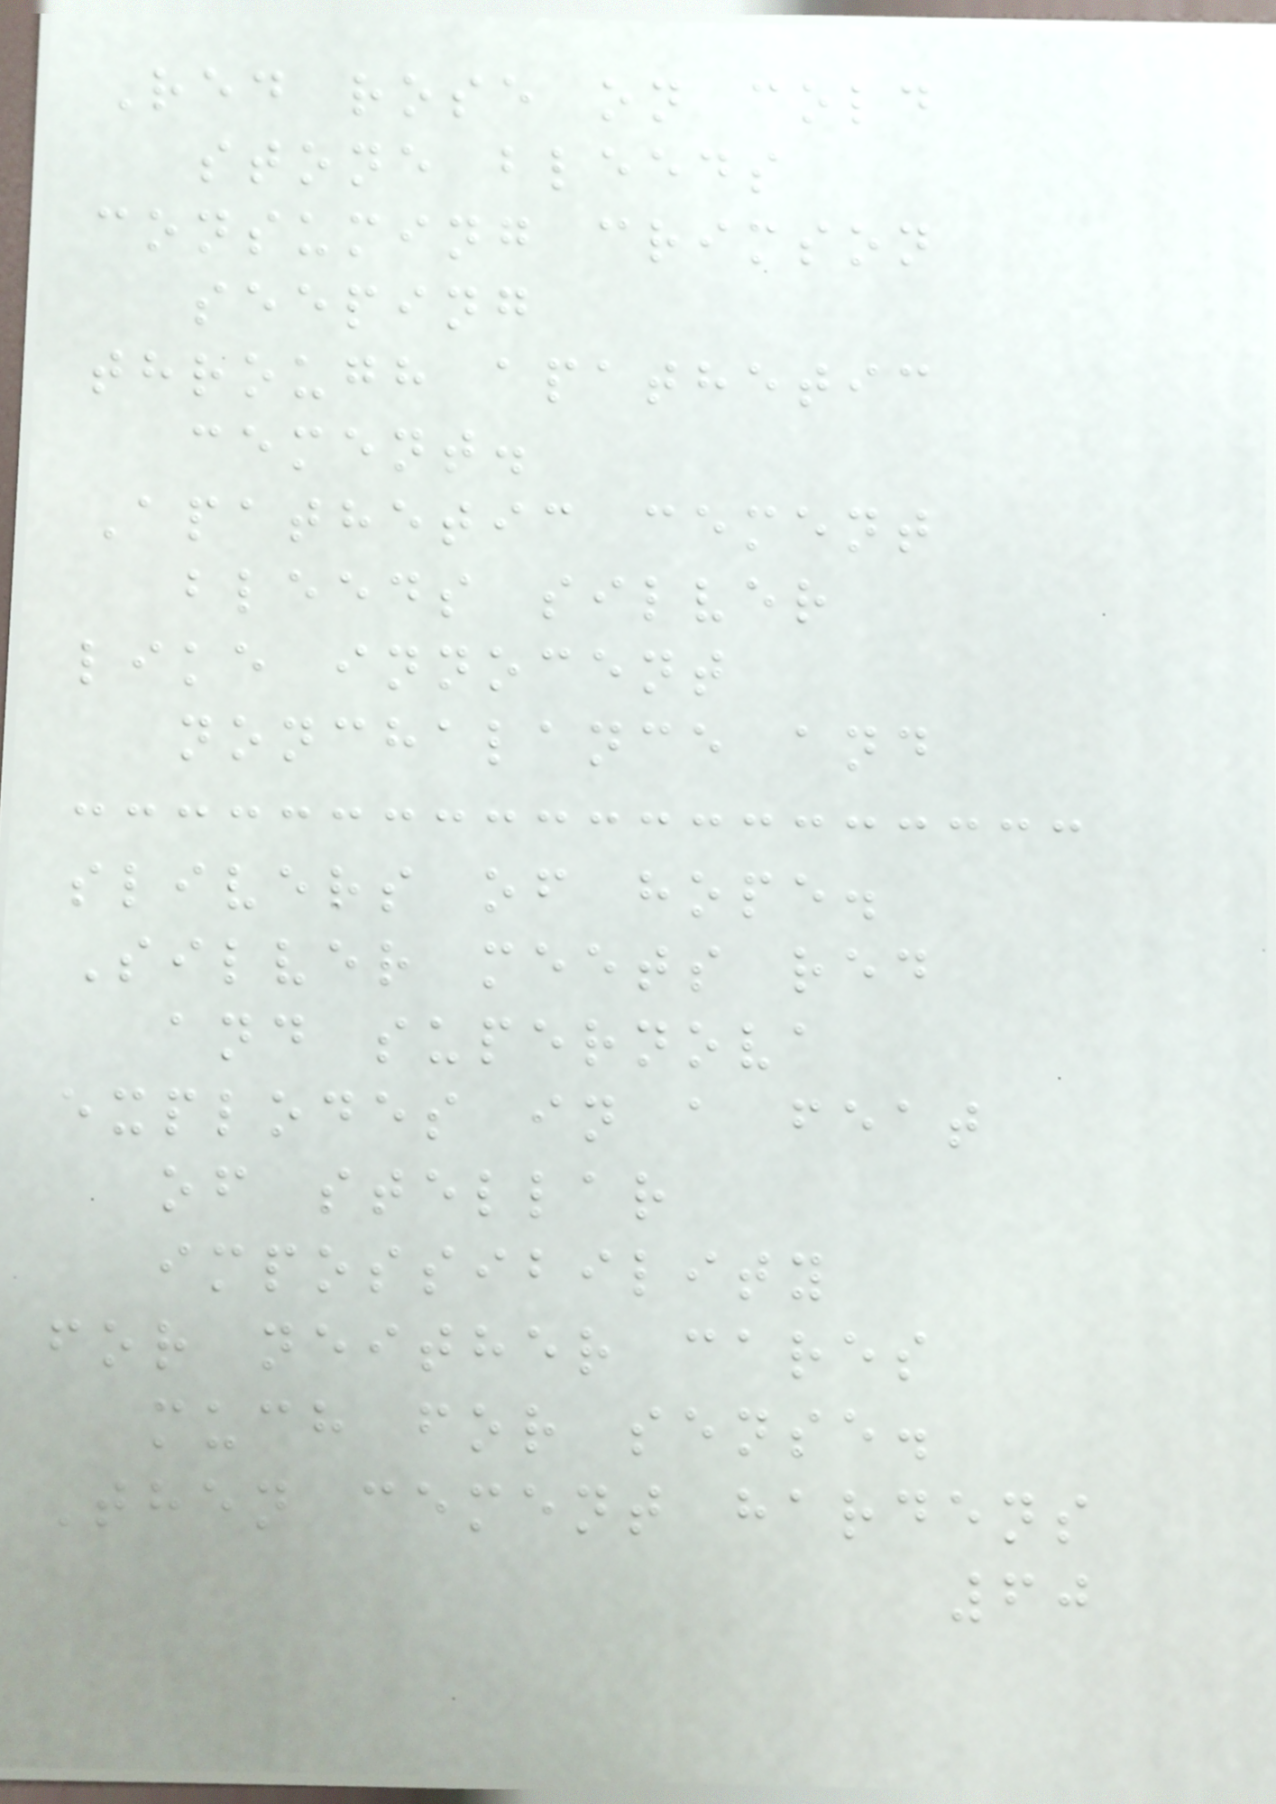Red rose on cold
stone bleeds
consuming crimson
seeping
through apathetic
cement.
Apathetic cement
bleeds silver
like innocent
nonchalance and
slivers of hope.
Silver meets red
and supernova
explodes in a feat
of stellar
impossibility
for neither cares
much for sense.
Then cement hardens
60
